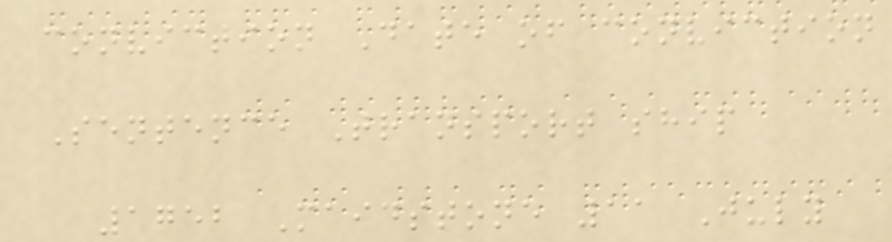conviction Date of conviction
Sentence Transport ship
1752 Maidstone 11 July
